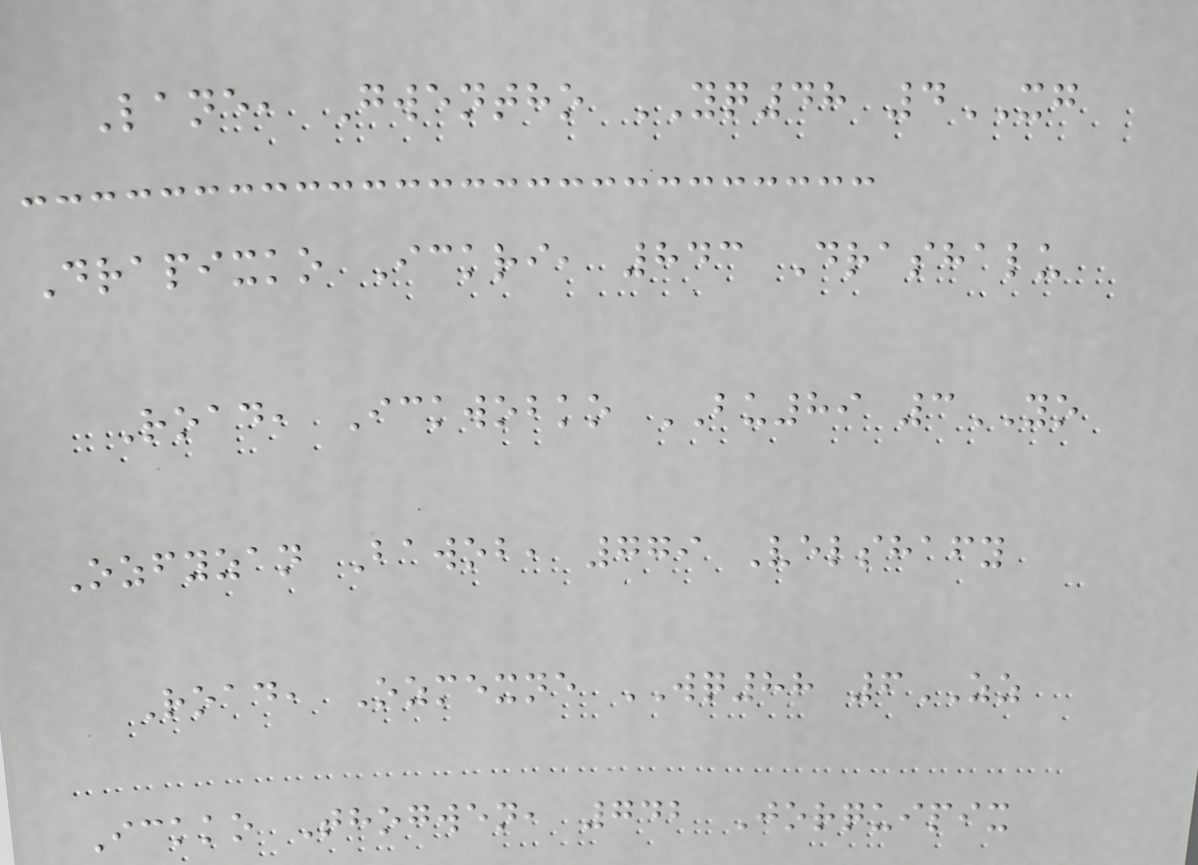Lane, Gwentho YQ48 4XG
Drapixko Ickri, 843 Drashalu
Road, Ickwobko BU89 3YO
Ozfyzan Bawob, 779 Velshafy
Road, Ozmexne WQ88 6ZZ
Ickko Thogwen, 742 Jorquipix
